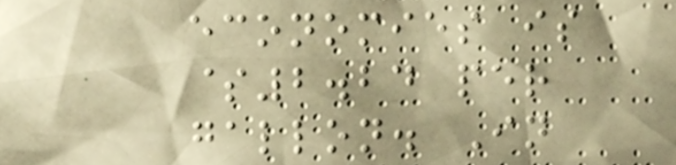economies is
$2.24 per
gallon. In
